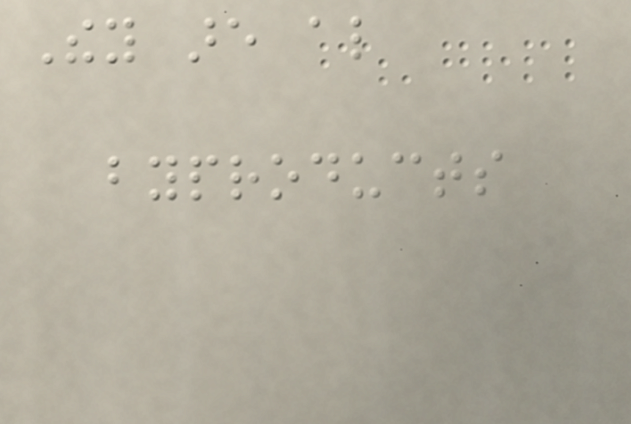They are also
byproducts
